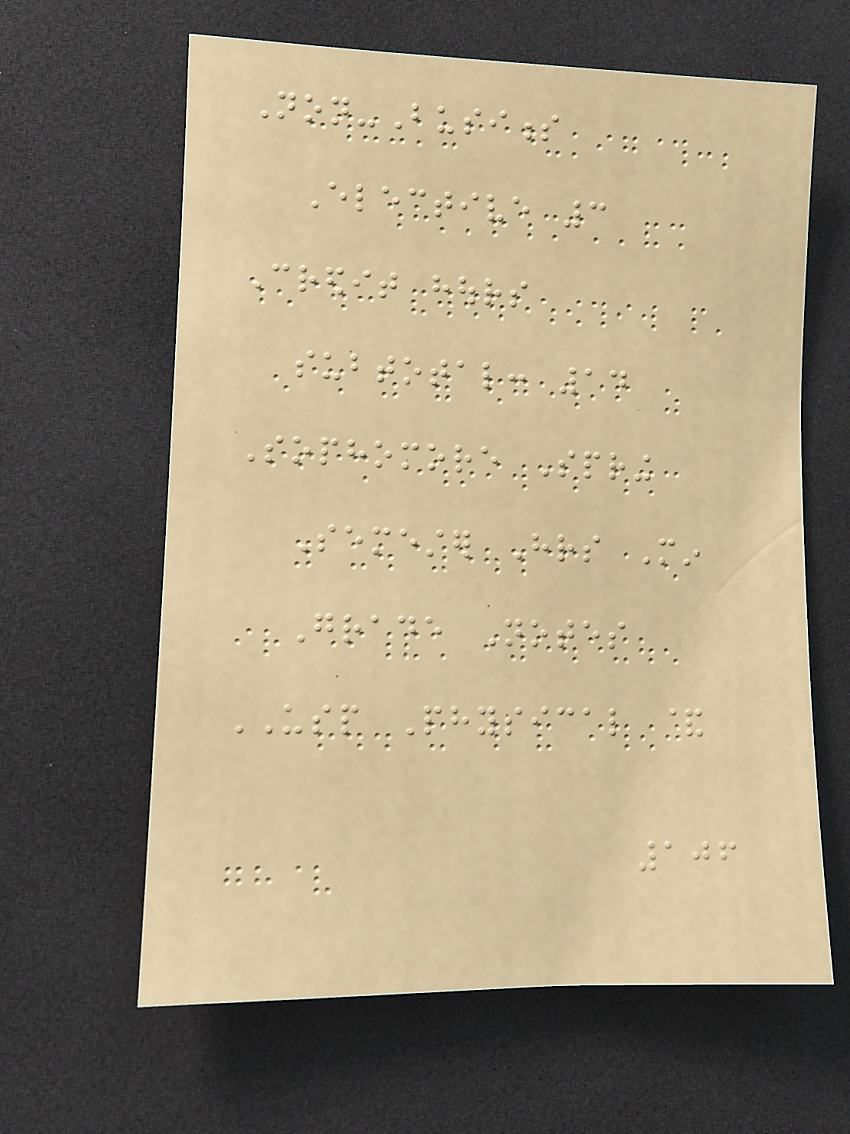Non-Business
Elective 3
Credit hours
subtotal: 14
Sophomore Spring
Semester Hrs Min
Grade Notes
USP Physical &
106
